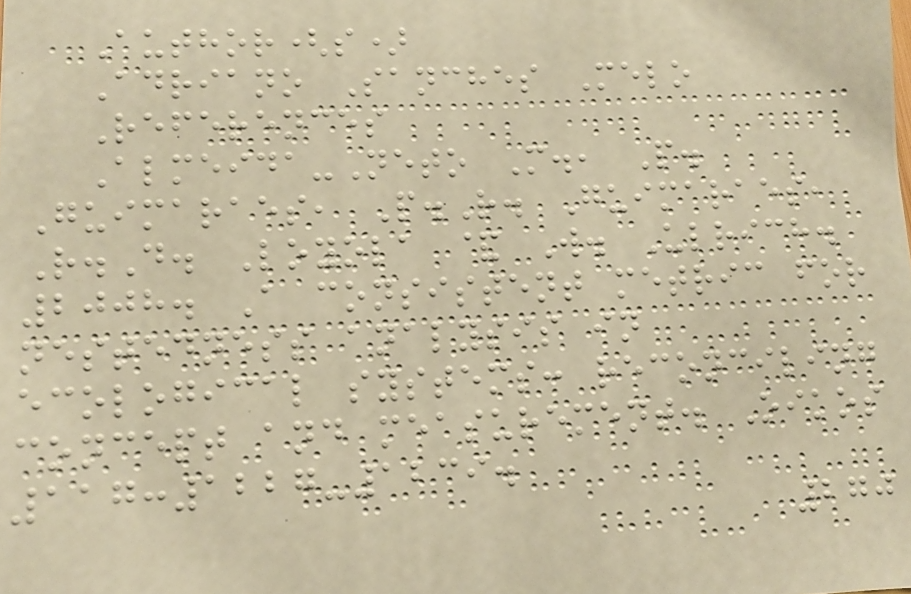Author(s)
Adriano Sanches Melo
References
Almeida-Neto M., P.
Guimaraes, P.R. Guimaraes,
R.D. Loyola & W. Ulrich.
2008. A consistent metric for
nestedness analysis in
ecological systems: reconciling
concept and measurement. Oikos
117:1227-1239.
270
